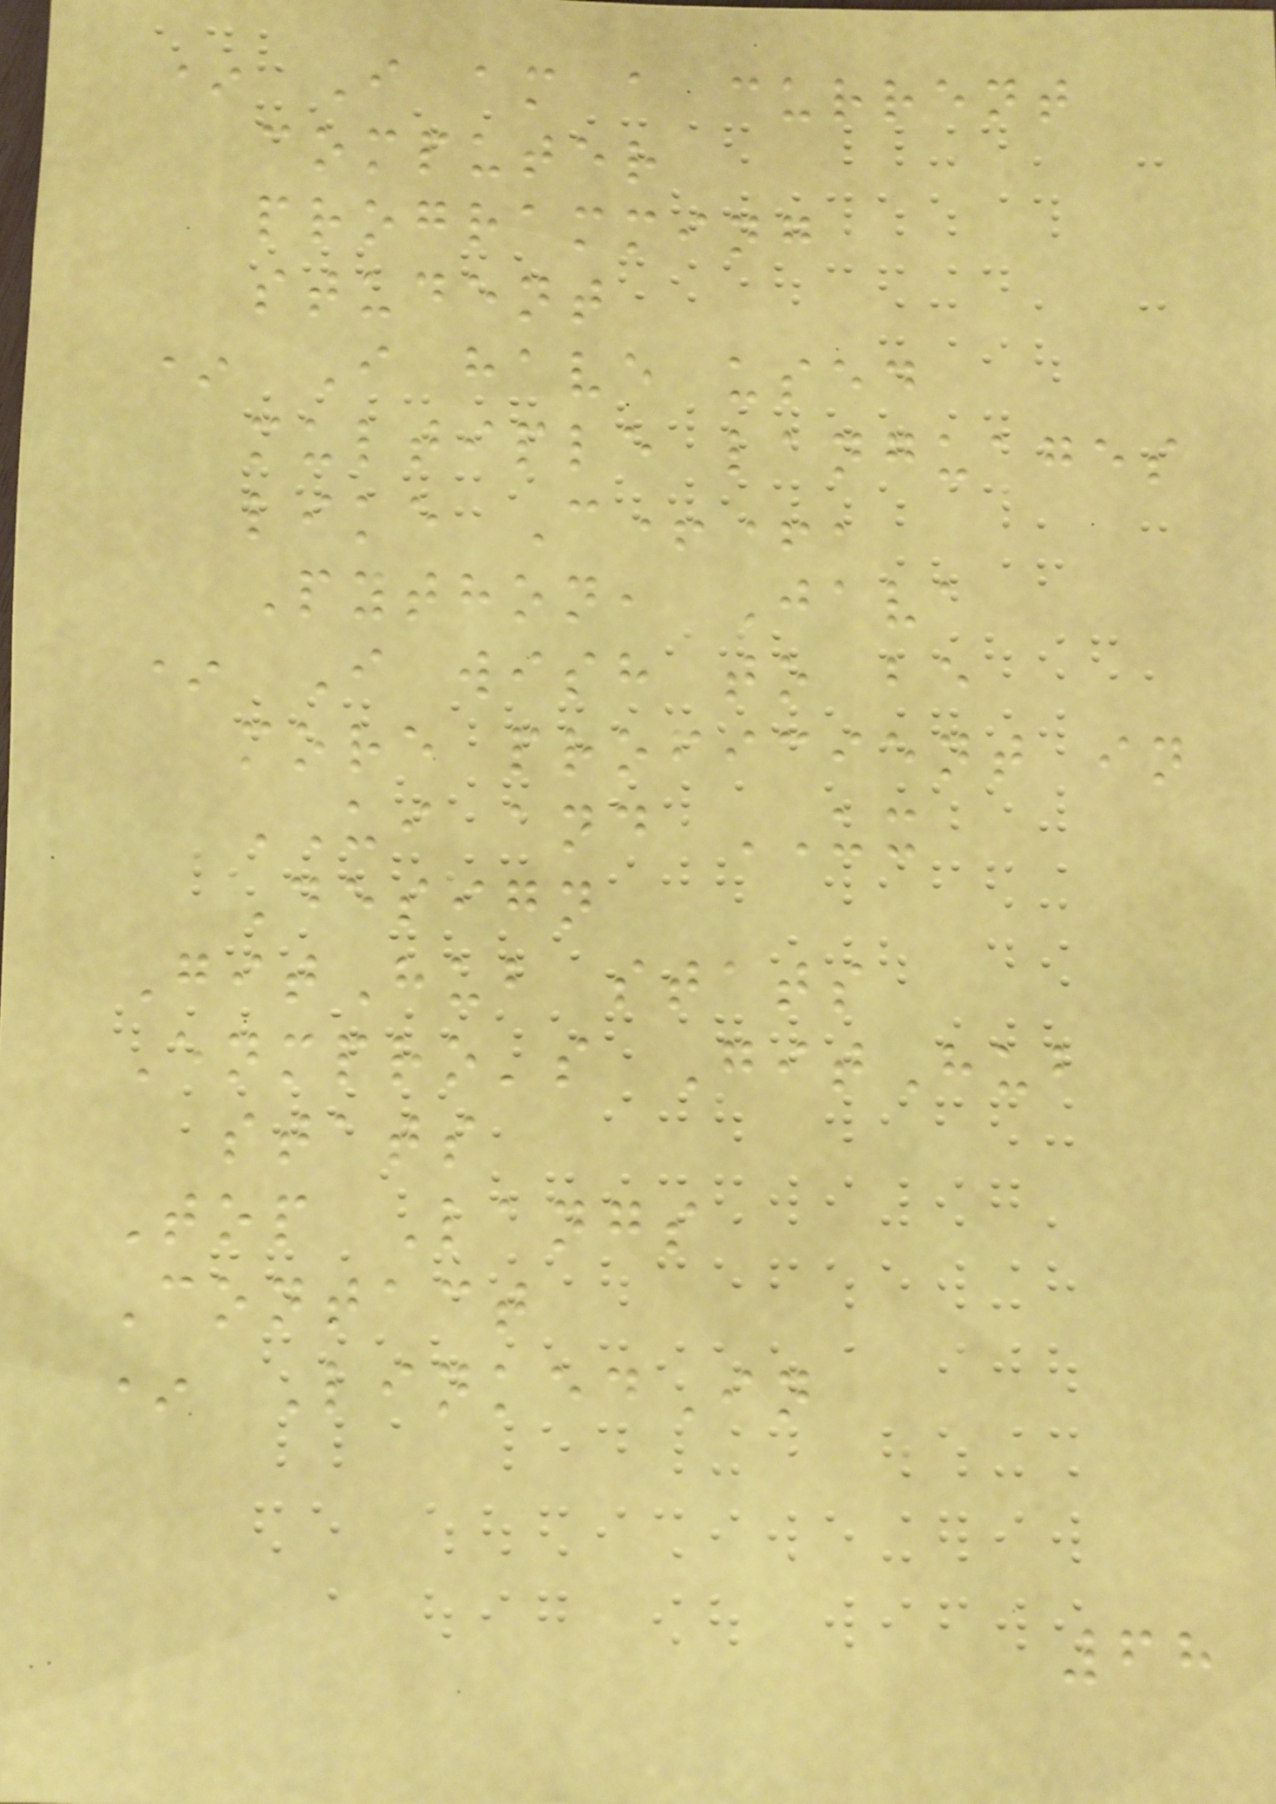* I am a current
computer
programming
student
* I have used
multiple languages
like C++,
Python, Java
* I wish to be
more proficient in
UI and UX
Design
GitHub stats
Enmpro's GitHub
stats
Top Langs
Contact
* LinkedIn
68
